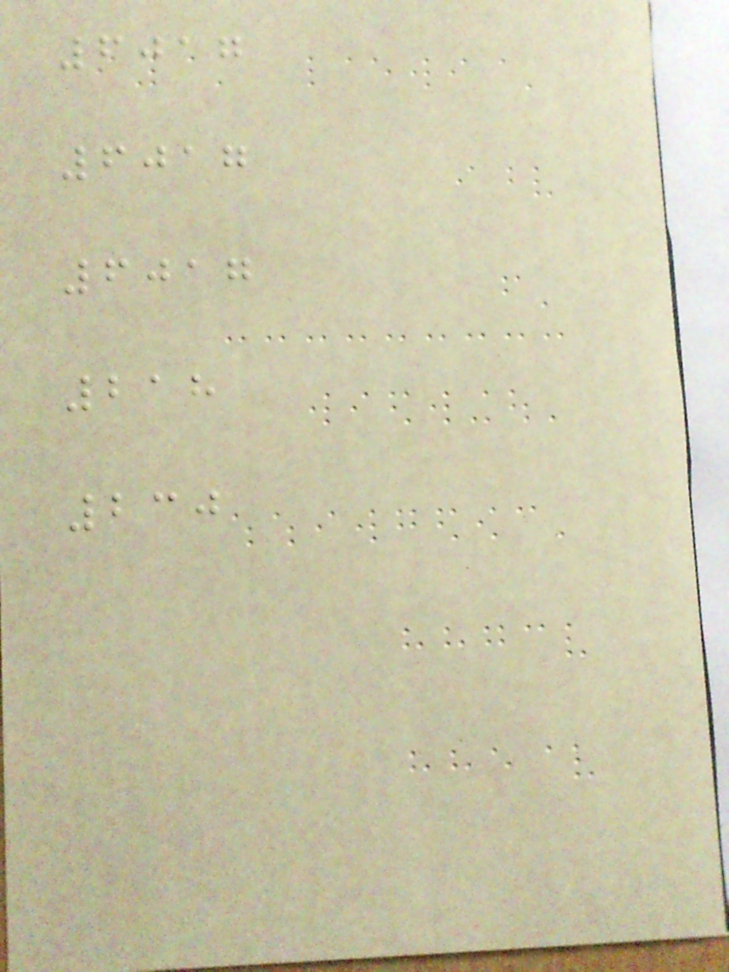6017
6017
6017
218
230
